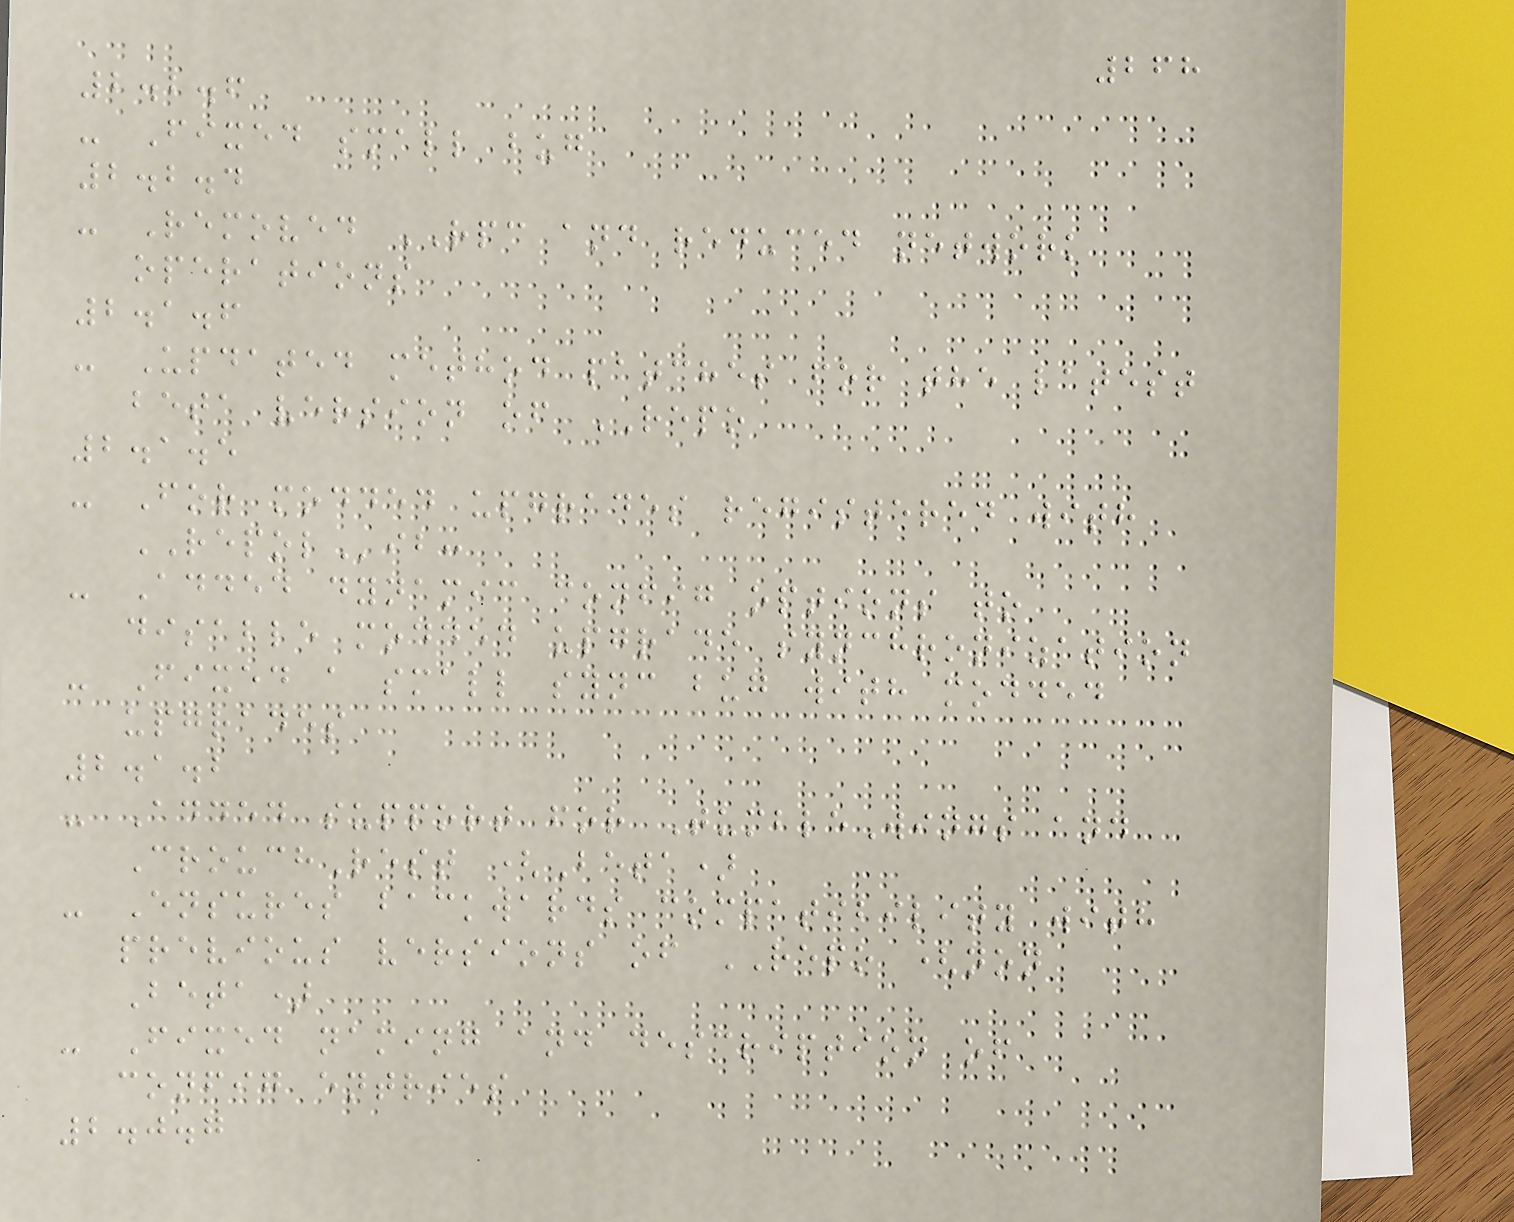268
2.2.6
- Fixed small bug
2.2.4
- Removed RPC and reduced network
operations
2.1.6
- Updated method patches for the latest
beta version of REPO
2.1.5
- For modded upgrades registered with
REPOLib:
- Added dynamic config options to
disable modded upgrade synchronization
- Fixed a small sync bug with modded
upgrades
2.1.2
- Added support for TumbleWings and
CrouchRest (Beta)
- Ensures backwards compatibility with
previous versions of REPO (non
Beta)
- Fixed naming and description of
config entries
2.0.7
